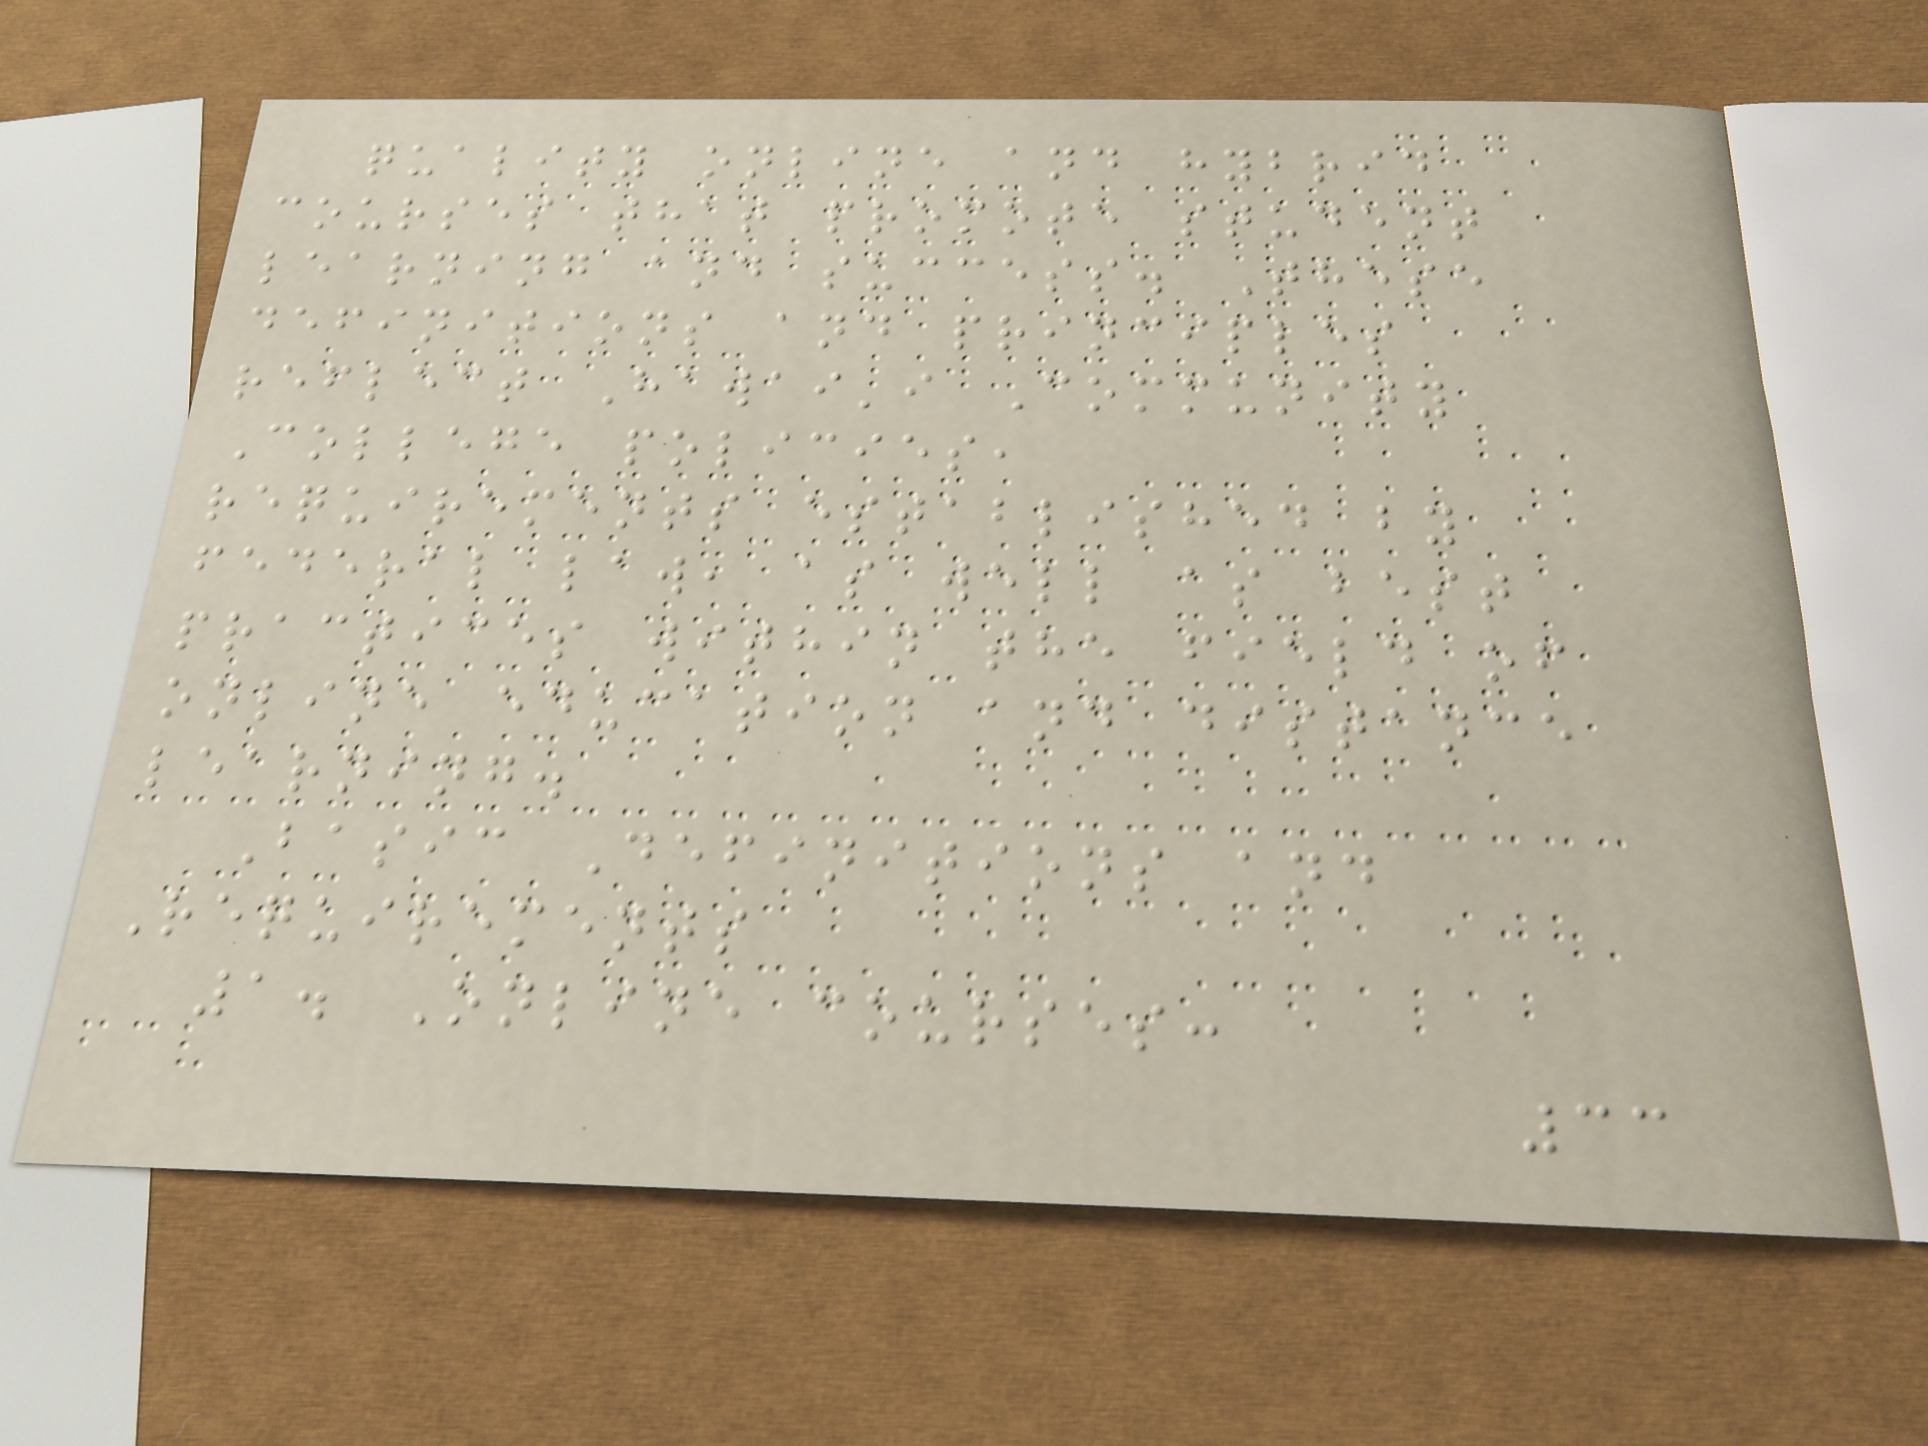quality online and hybrid
courses that promote student
learning and success. These
definitions and principles
reflect Hawai'i Community
College policies,
requirements established by
federal law, as well as best
practices within the field of
online education and distance
learning.
Basic Definitions and
Requirements
1. Online courses:
33
